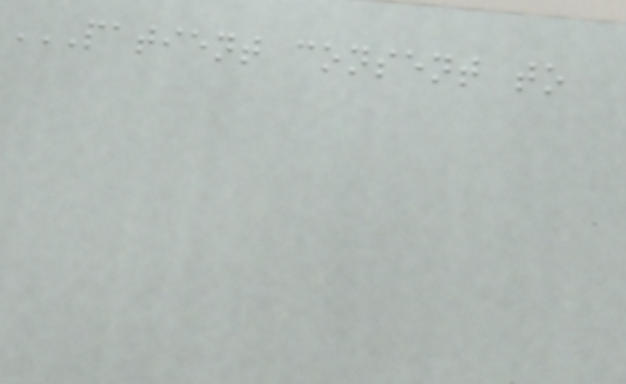PATIENT CONSENT TO
